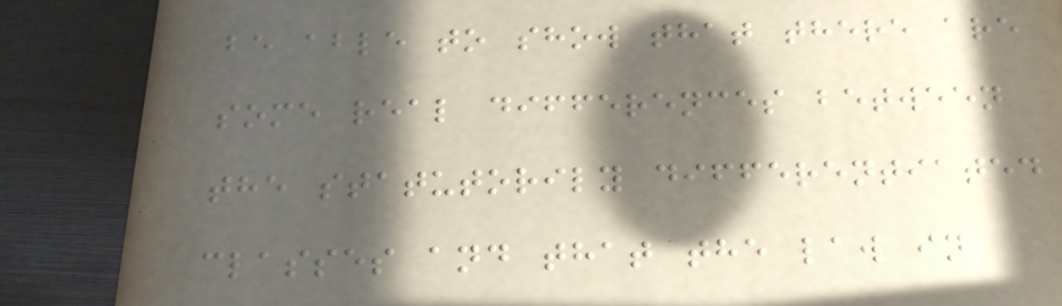be able to show that there are
some real differences between
the statutorily differentiated
classes and that the law in
